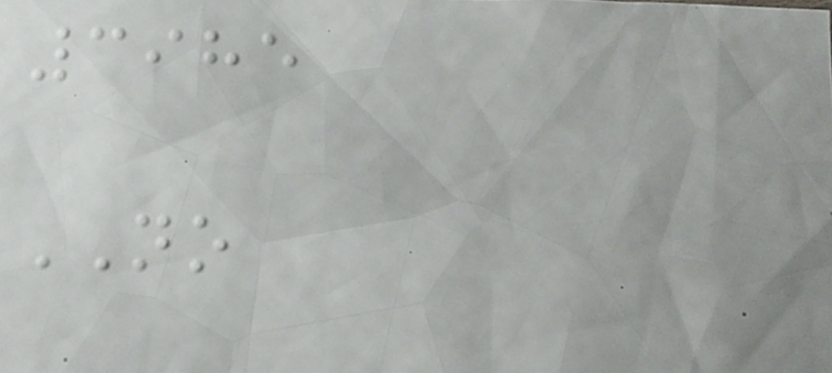3985
NO
